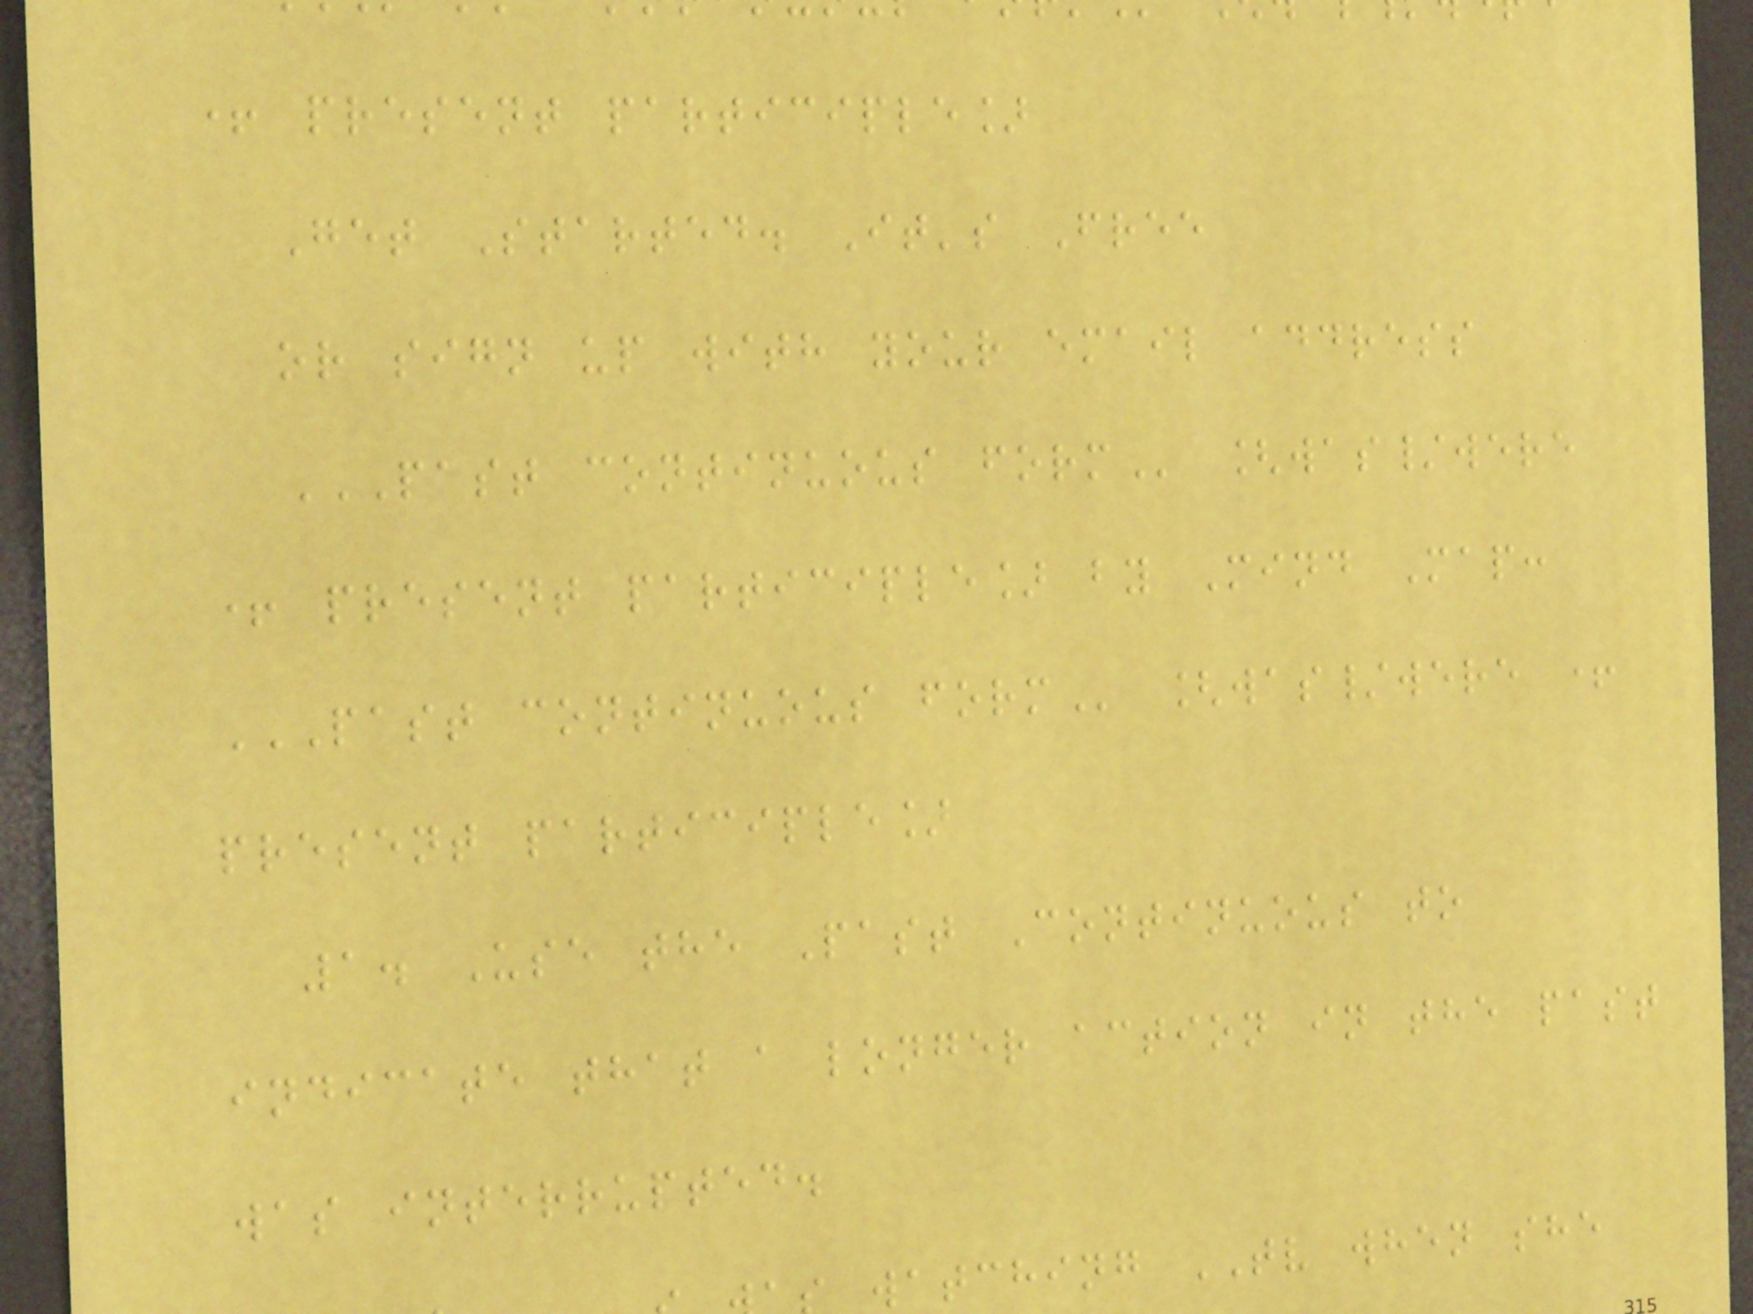+ present participle]
Get Started. It's Free
or sign up with your email address
PAST CONTINUOUS FORM [was/were
+ present participle] by Mind Map:
PAST CONTINUOUS FORM [was/were +
present participle]
1. Use the Past Continuous to
indicate that a longer action in the past
was interrupted.
watching TV when she
